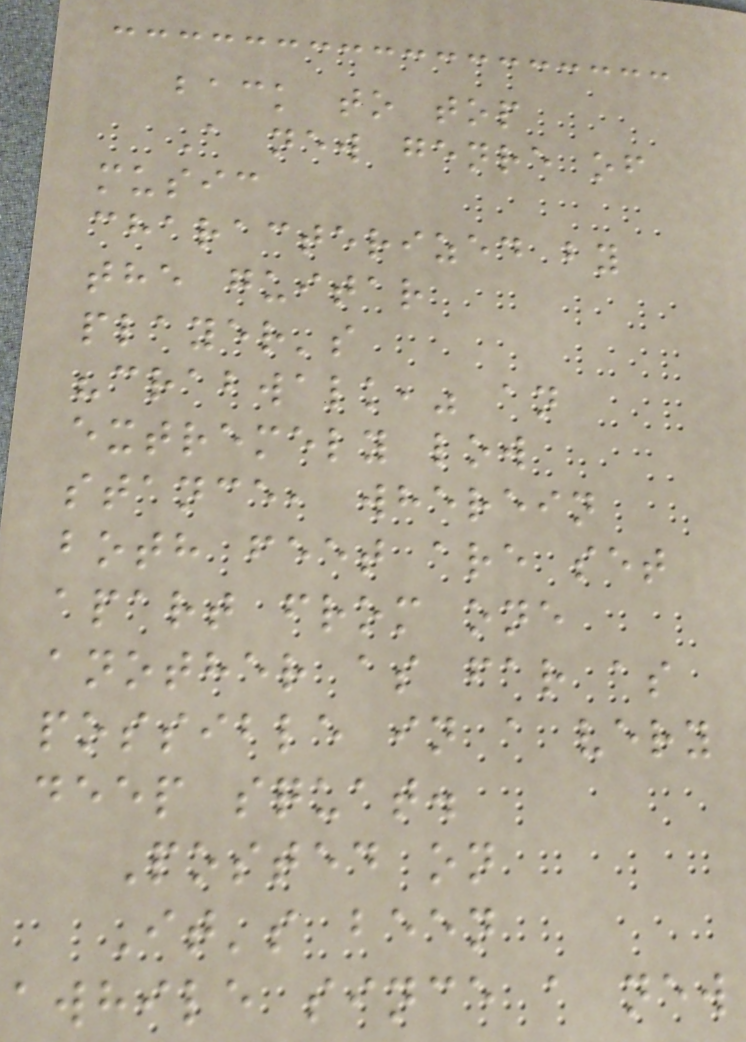back to top
A new genre of
music
characterized by
the guitar
player's
"crabwalk," an
extremely low
stance, wherein
both feet are set
apart from one
another as far as
possible in a very
deep squat.
Posted on
It's been
awhile since a new
